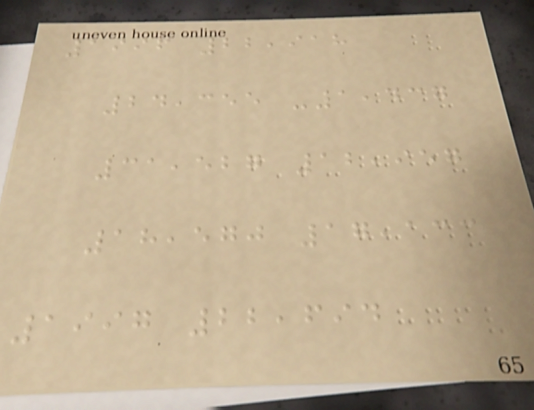1996 22,918
24,355 -1,437
31,527 12,957
18,570 17,133
1997 22,694
